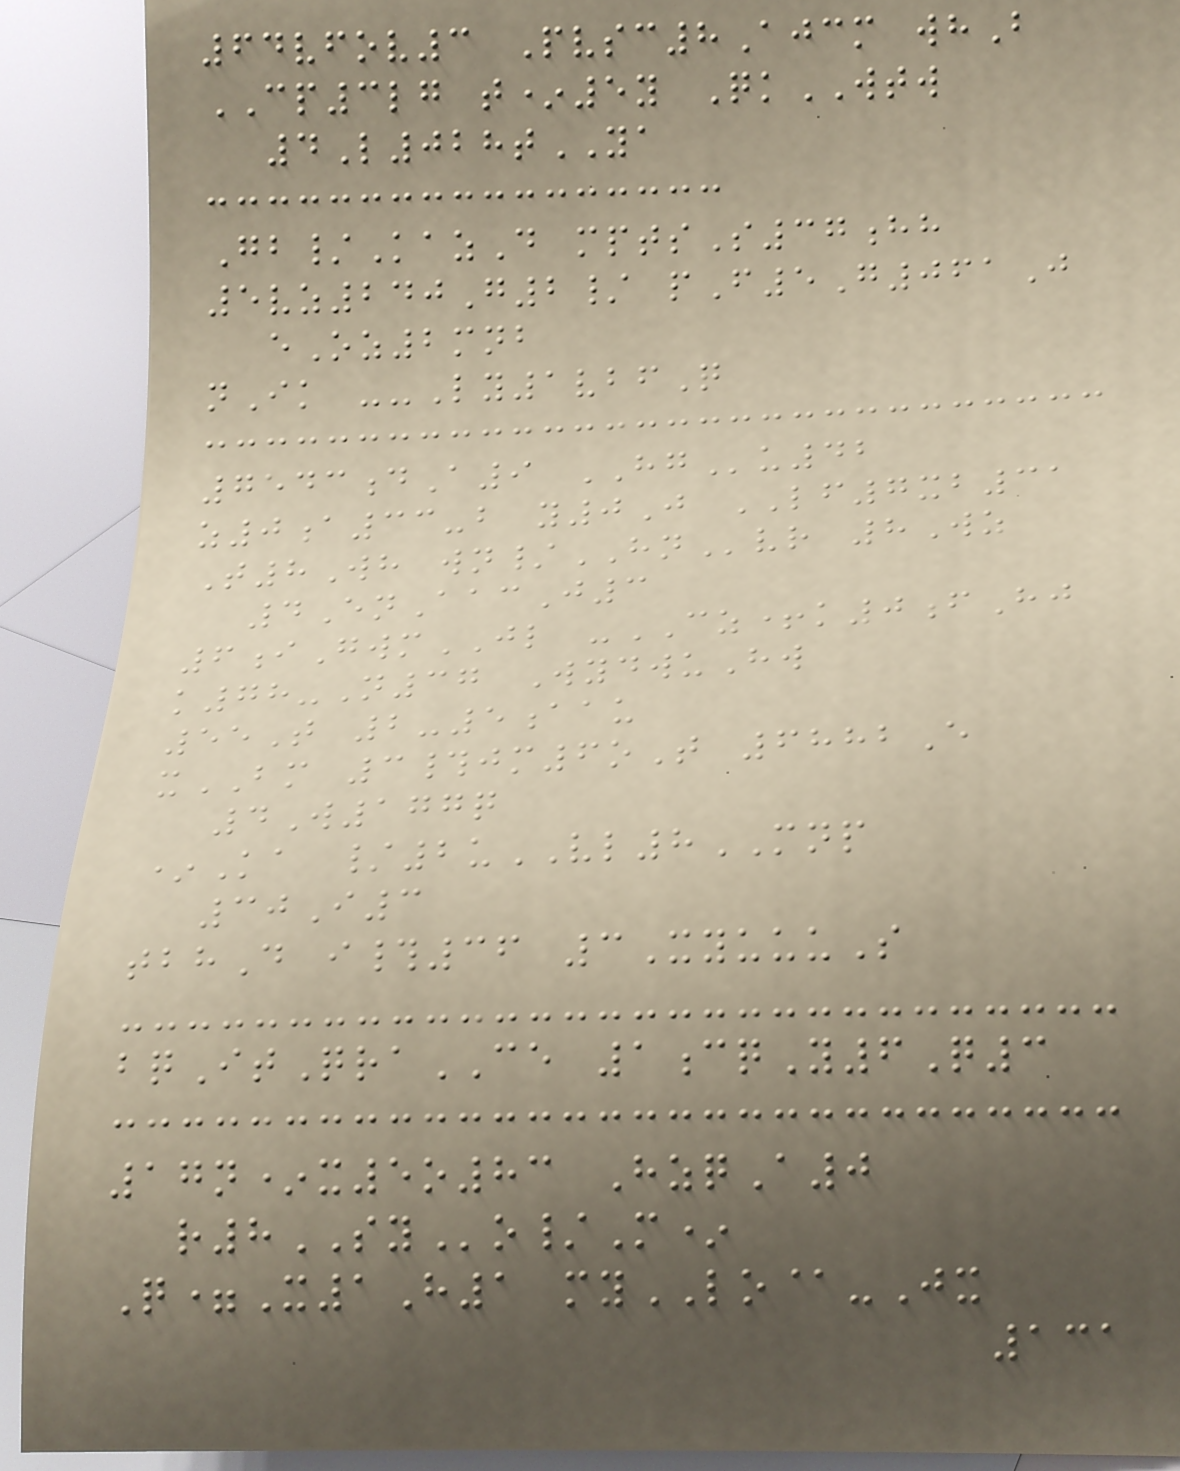64vfov3 Pvsc8Ajcm whB
CP3lg t*5y QkWTW
4L028tYA
Gb/KazD mptsS37hh
5vz240G2/ pF5G061J
eOz2mnb
nIk --Ly1vbfQ
7543dA9 HGu42
z0a33-b y0J LF7xb31
T8Wh wn/HNvr 8Wz
4EnAacJ3
6iGwmJL -CZ+k0fHj
k78-N37 WydwuHw
55T 2-5aau
xBM 3#jm6oT 6882E
4W177q
*Ka /2uVL8MNP
30I3
tbhD i#36 3XyuuuS
bqItQraCE 1cqY6Q3
17n*x5o83 HzqA0
r8SYo/M*
Q=X1H1 myLO@-Jx
131
